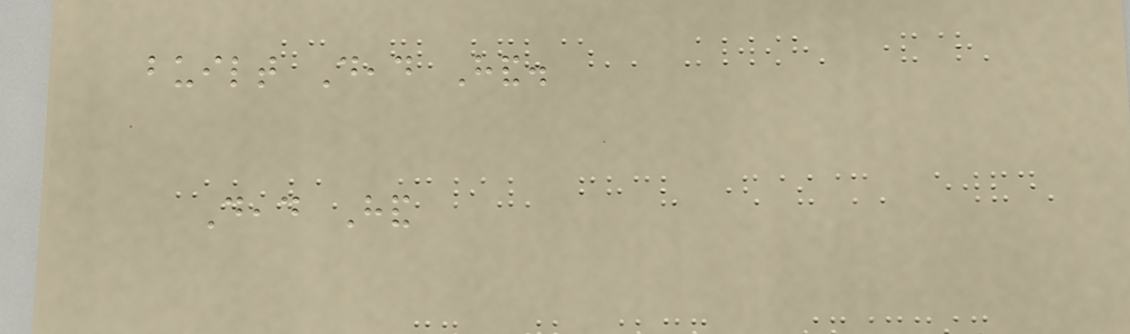built Dead Hand.
Dead Hand
